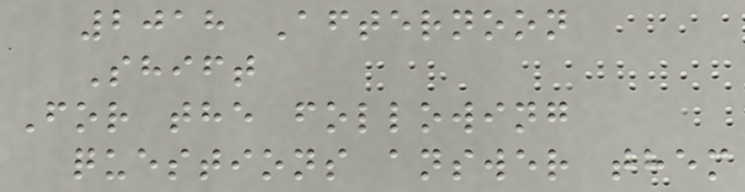2018 Afternoon
Shift
For the following
questions answer them
